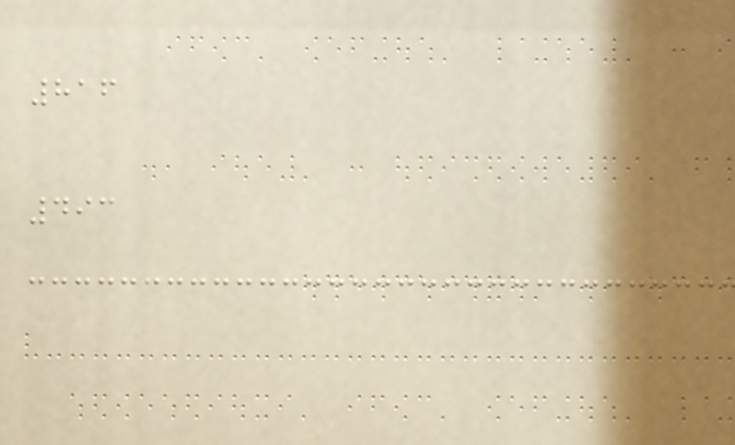816
493
